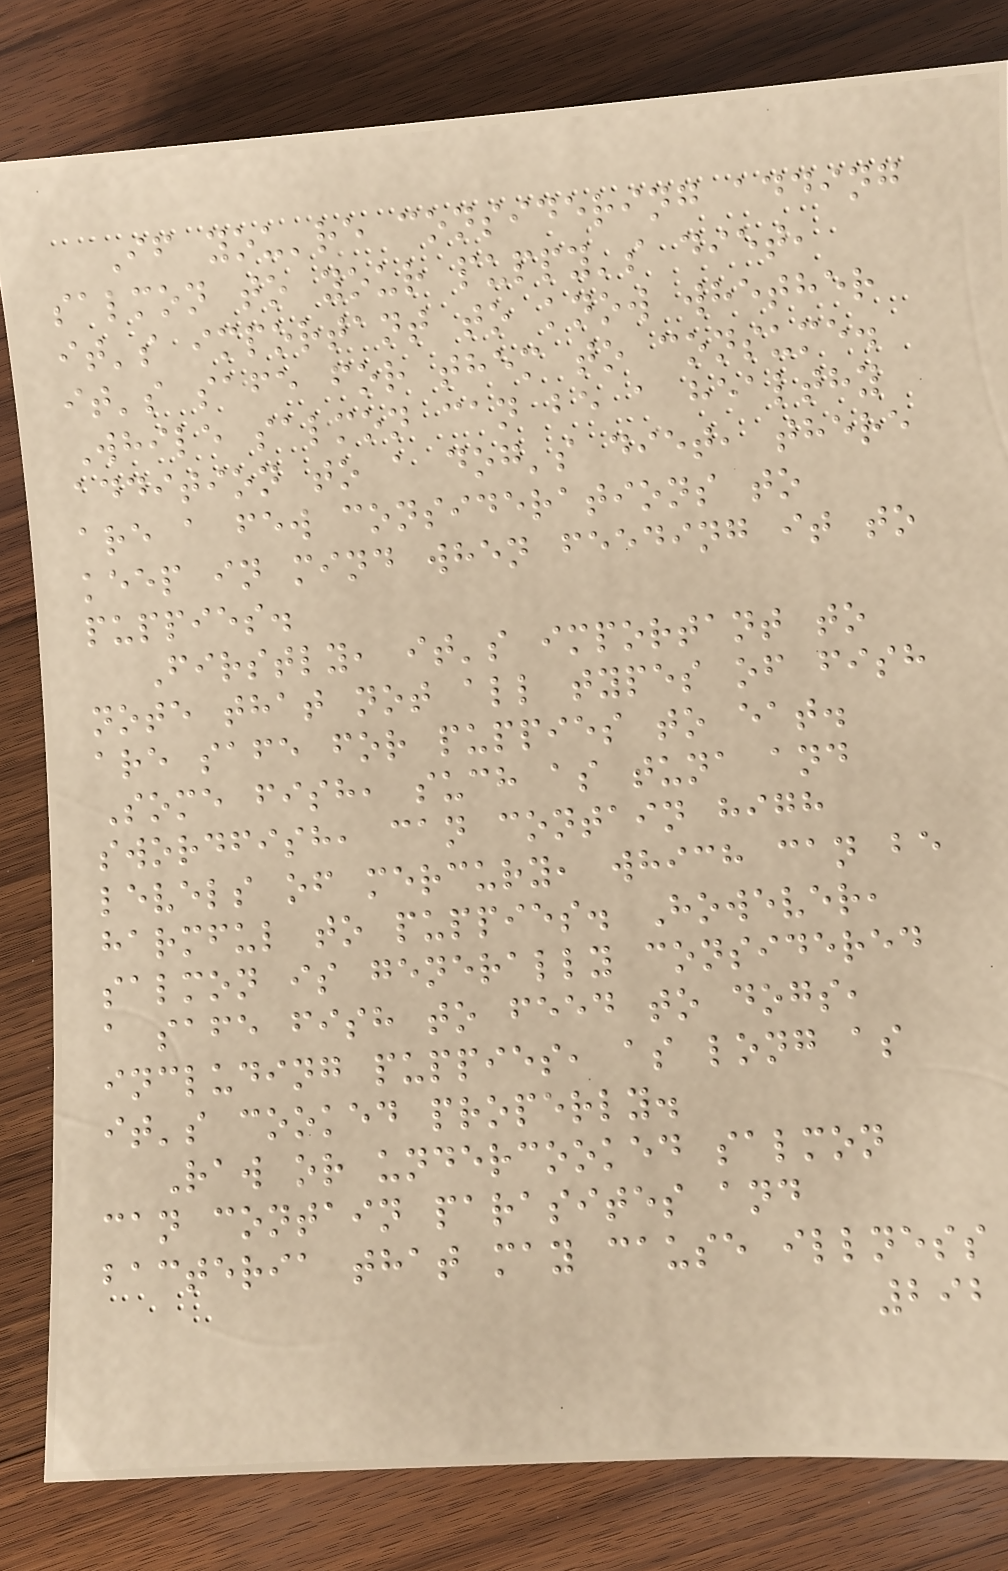If you're considering adding
salmon to your puppy's diet,
it's important to know whether
it's safe for them to consume.
While salmon can be a healthy
addition to a dog's diet, there
are a few considerations to
keep in mind when feeding it to
puppies.
Firstly, it's important to
note that not all types of fish
are safe for puppies to eat.
Some fish, such as tuna and
swordfish, can contain high
levels of mercury, which can be
harmful to puppies. However,
salmon is generally considered
a safe fish to feed to dogs,
including puppies, as long as
it's cooked properly.
Raw or undercooked salmon
can contain parasites and
bacteria that may cause illness
292
